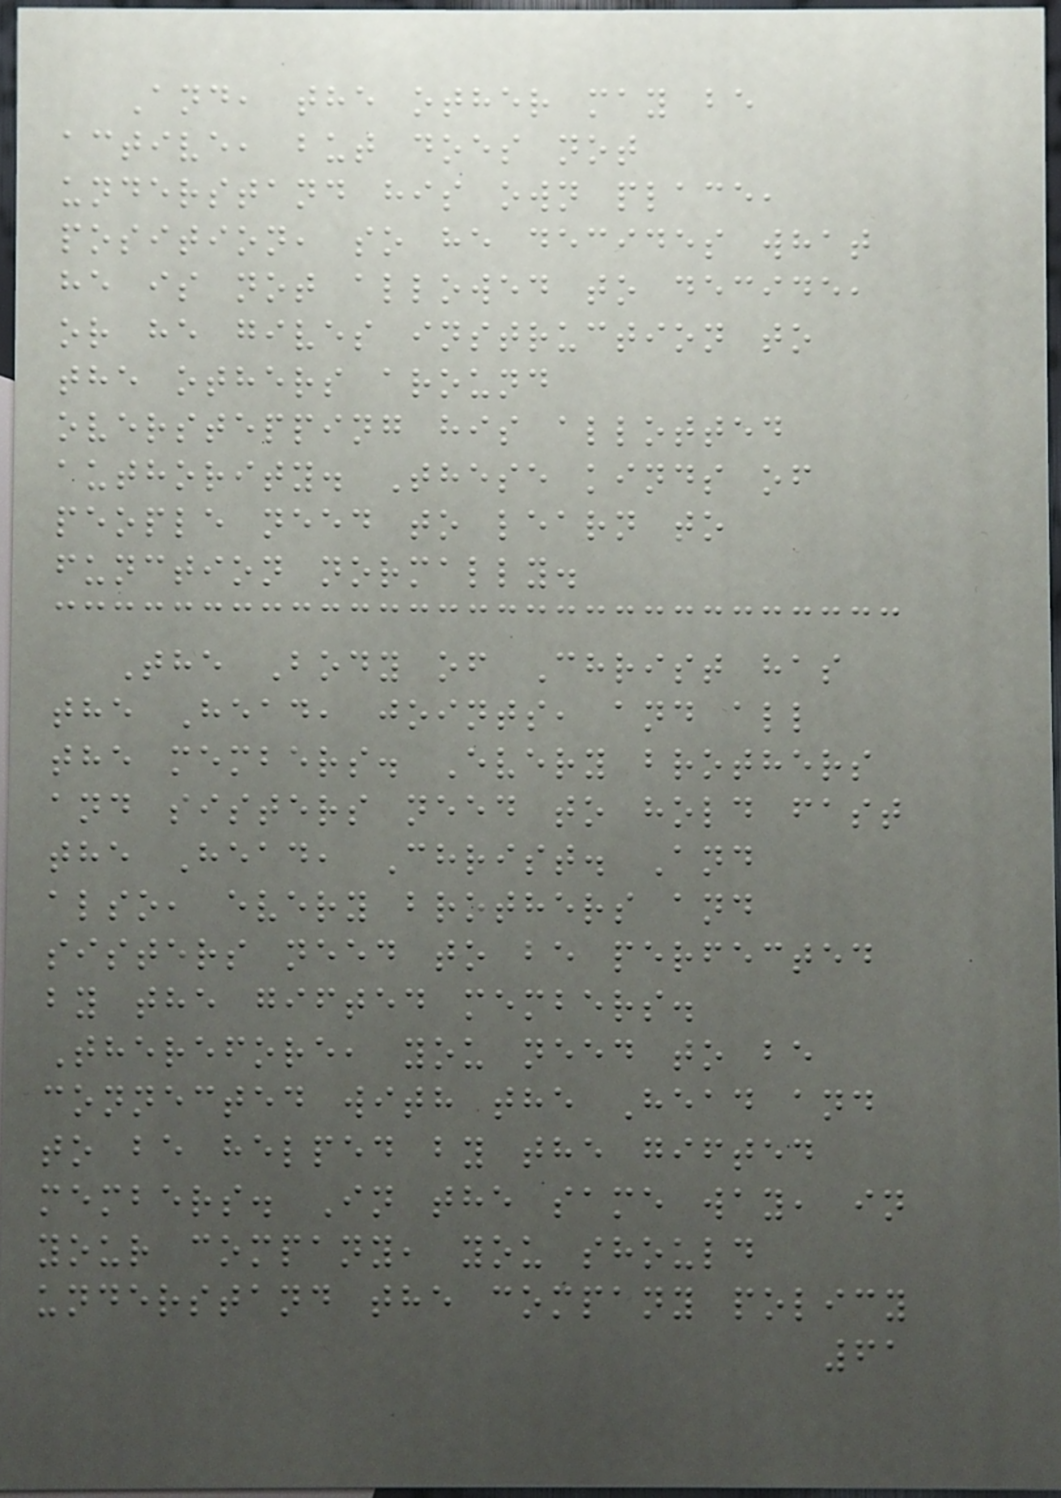And, the other may be
active, but does not
understand his own place,
position, so he decides what
he is not allowed to decide,
or he gives instruction to
the others around
overstepping his allotted
authority. These kinds of
people need to learn to
function normally.
The Body of Christ has
the Head, joints, and all
the members. Every brothers
and sisters need to hold fast
the Head, Christ. And
also, every brothers and
sisters need to be perfected
by the gifted members.
Therefore, you need to be
connected with the Head and
to be helped by the gifted
members. In the same way, in
your company, you should
understand the company policy
61
